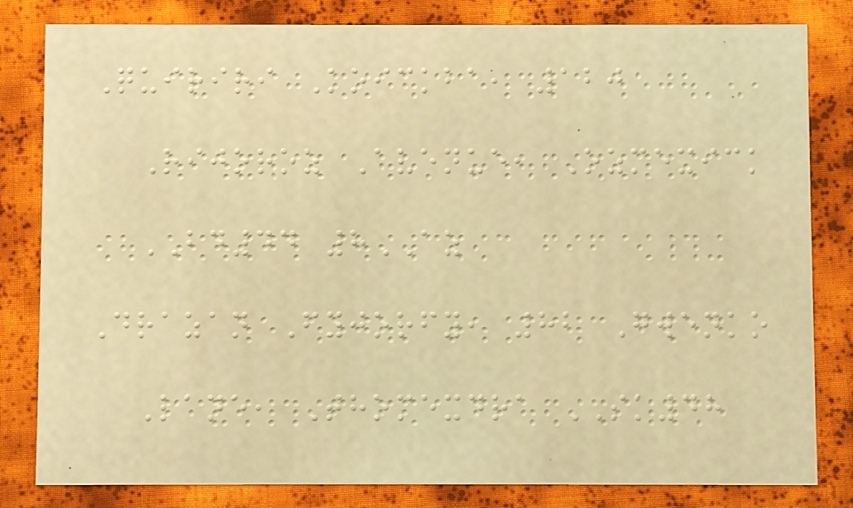Quiriri Koickba, 120
Rijoroz Avenue, Ozmexick
BD44 8AZ
Drazan Fyjorfy, 82 Gwenko
Lane, Thomexdra SK48
